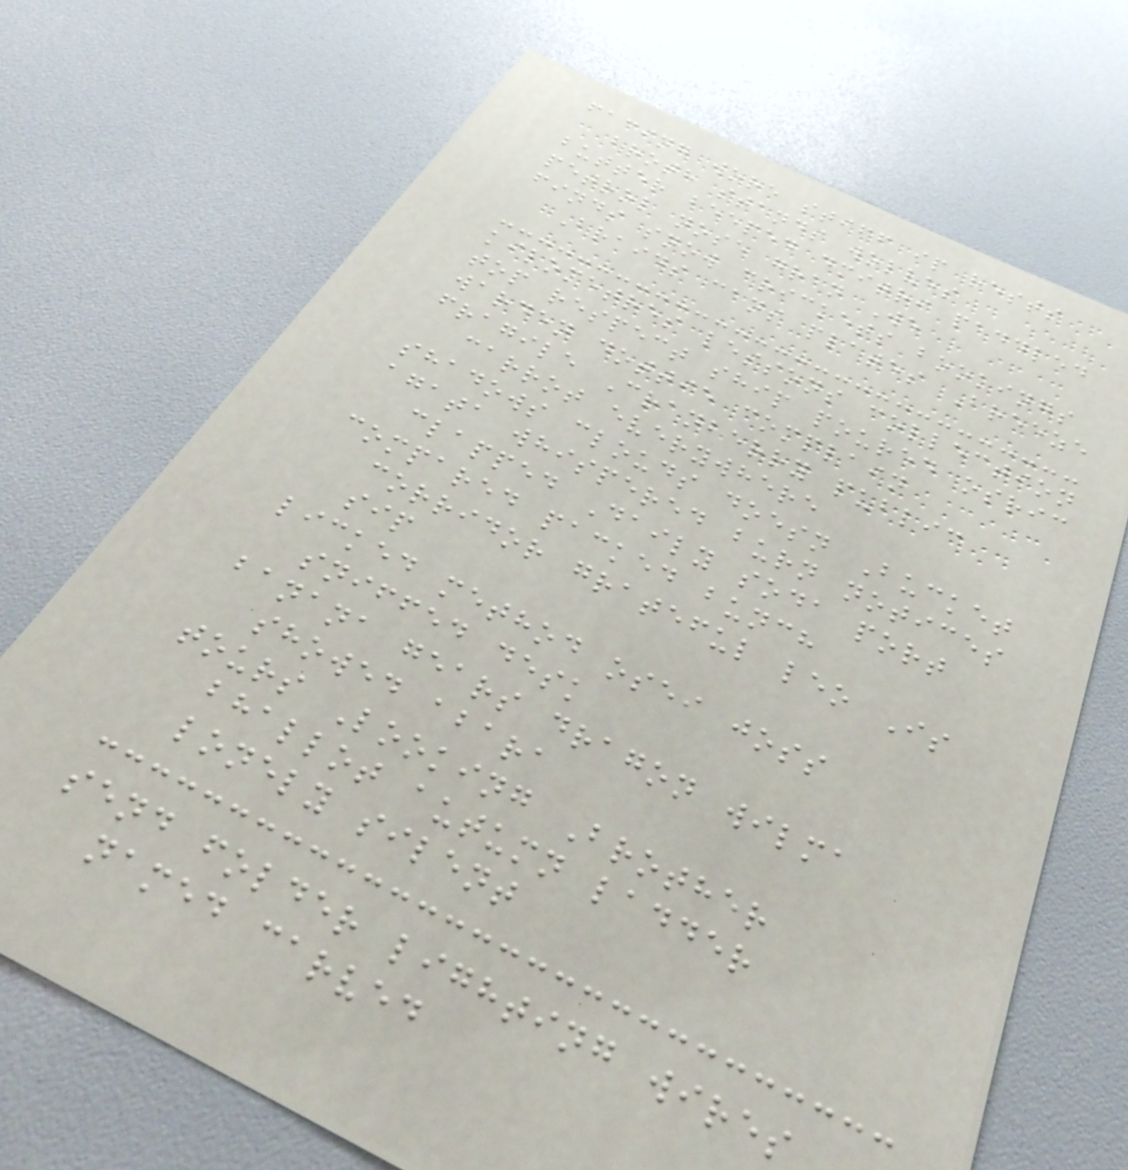facing wore stiff ip rests
broth stands wolves
butter beeped dmitri paddled
petrol nose gran We
finds snow crickets bookings
Braids cans plates Breeze
kilometres lessons collection
top respect ship poured osric
warden dottie complain
fragile Cranberry public
carrot everywhere
shadows clouds doesn Bucket
agata whispered burn notices
clapped Daily soda port
compared packed bunch
corridor grateful leo Is
sip
licked method osei joss
sniffed desk
banana gears dragon wilma
showed abara
tours Looking Brother
bhallot autumn ladder
lonely silent
send folder lighting wires
named carved
